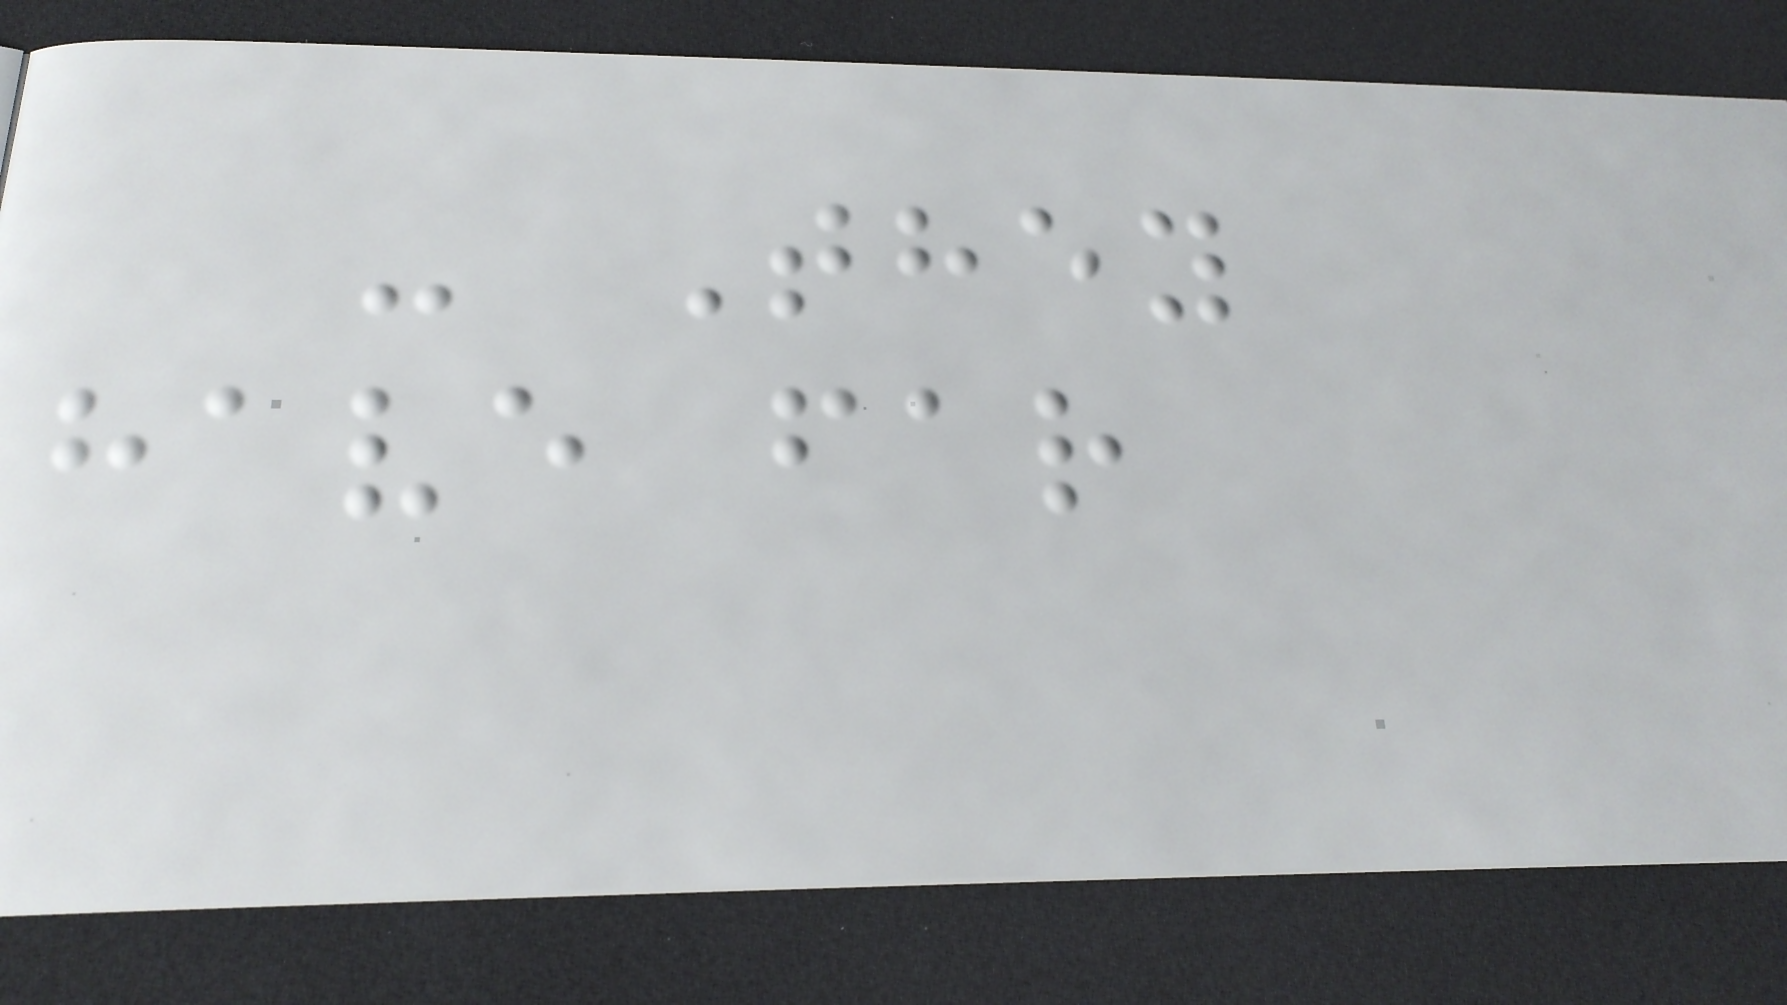- They
have far
